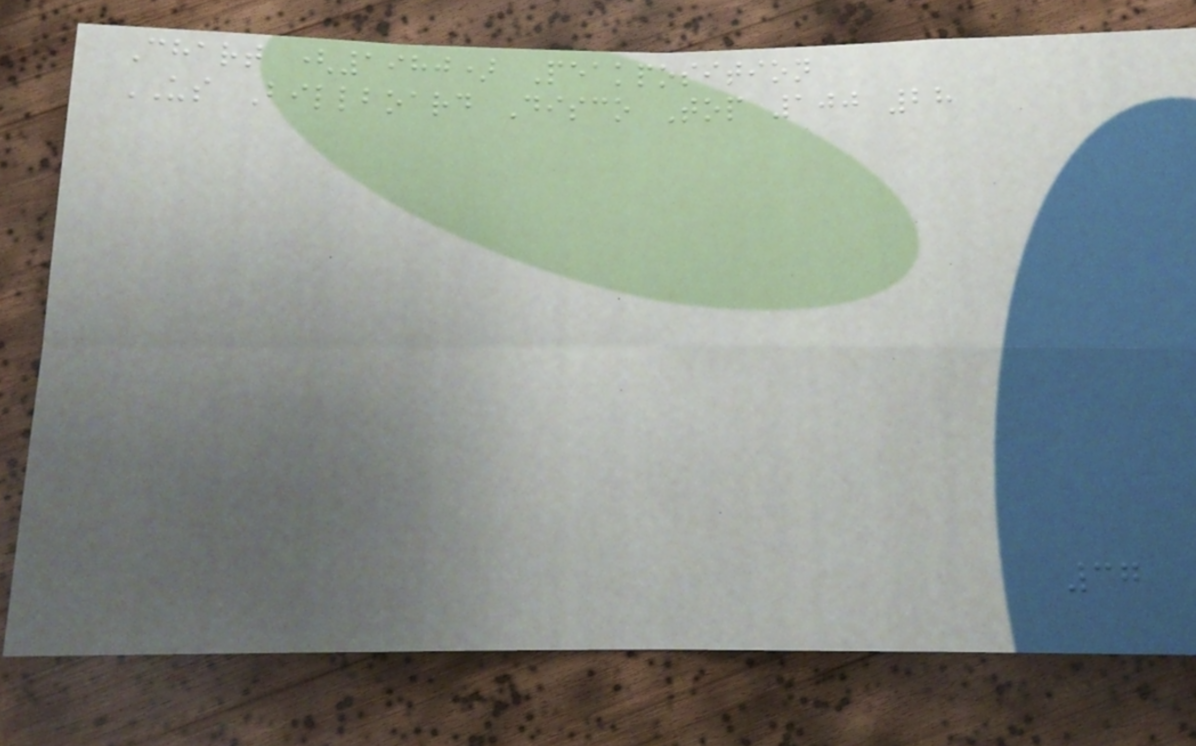Chart (1980) Peakposition
US Billboard Disco Top 100 28
37
